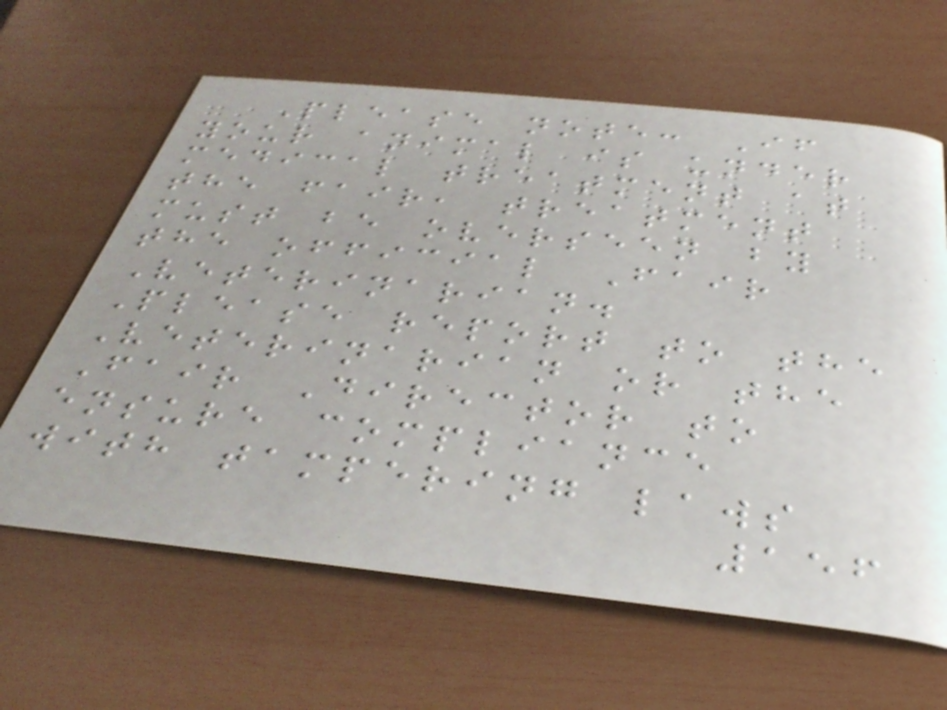Please note: If
your animal is under
medical treatment at
the fair, treatment
must be overseen by
the official Fair
Veterinarian.
Please report to the
Veterinarian or the
Fair Director to
ensure compliance
with tampering laws
156
